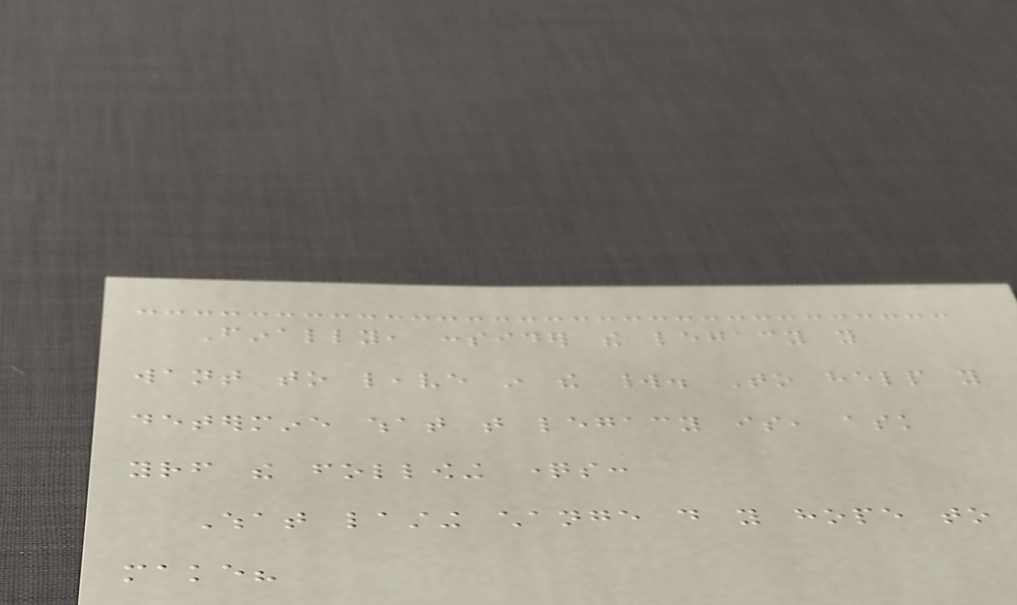Finally, consider the legacy you
want to leave in the world. To help you
determine what that legacy is, ask
yourself the following questions:
What lasting change do you hope to
make?
